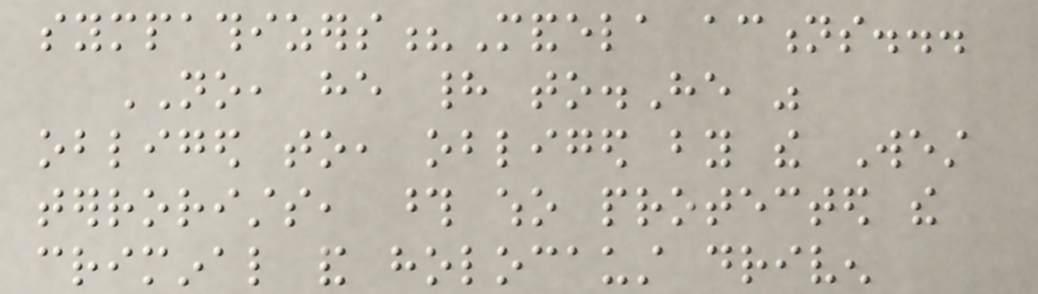sympathizers?Mandela actions...
NO, he had to.He was
obliged to, obliged by the West
terrorists, those who protected the
criminal and holocaust driven
